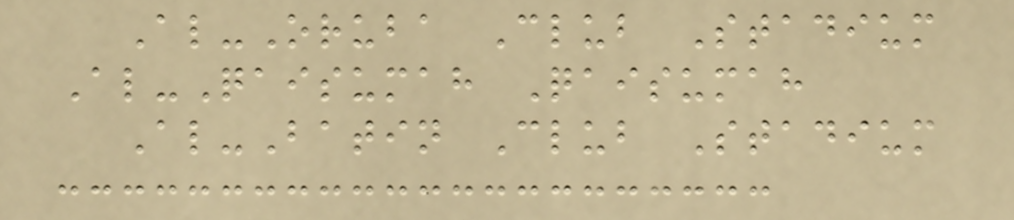Al-Oruba Club Stadium
Al-Qaisumah Qaisumah
Al-Batin Club Stadium
